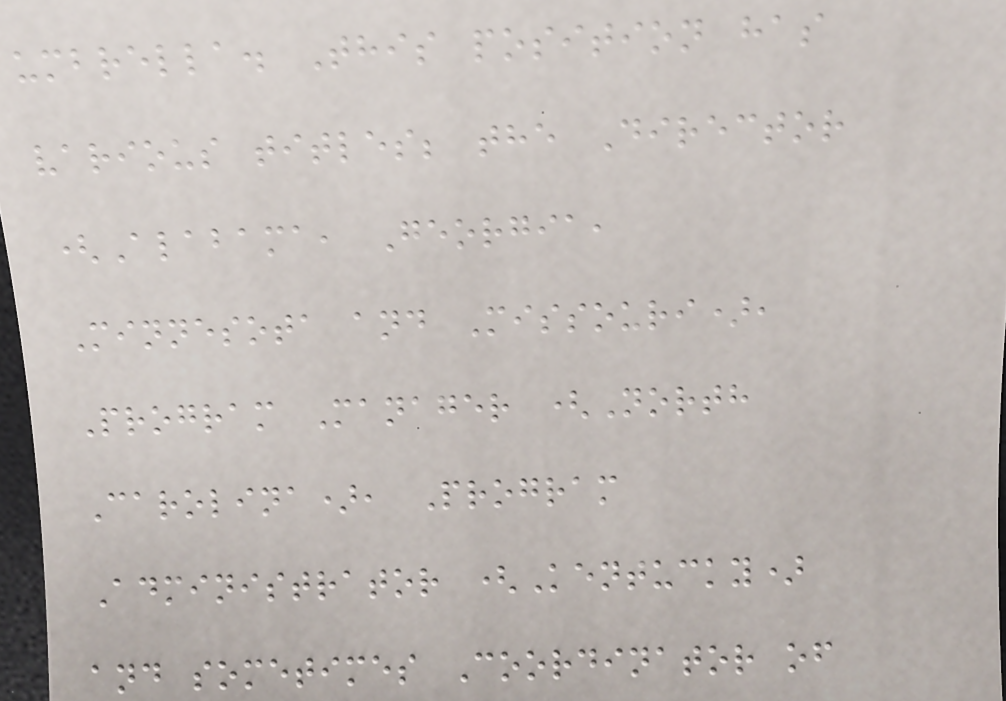umbrella. This position has
various titles; the Director
(Alabama, Georgia,
Minnesota and Missouri),
Program Manager (North
Carolina), Program
Administrator (Kentucky)
and sometimes Coordinator of
